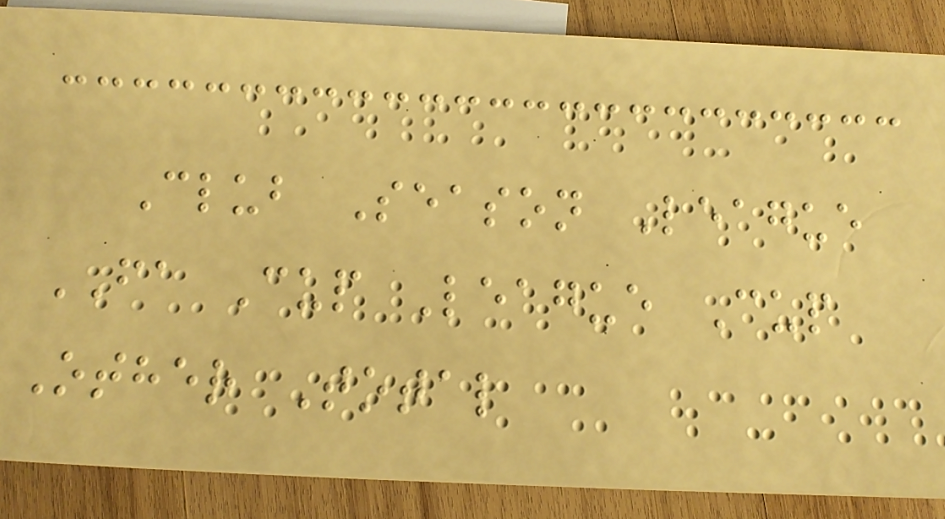Club Season League
FA Cup League Cup
Other Total
